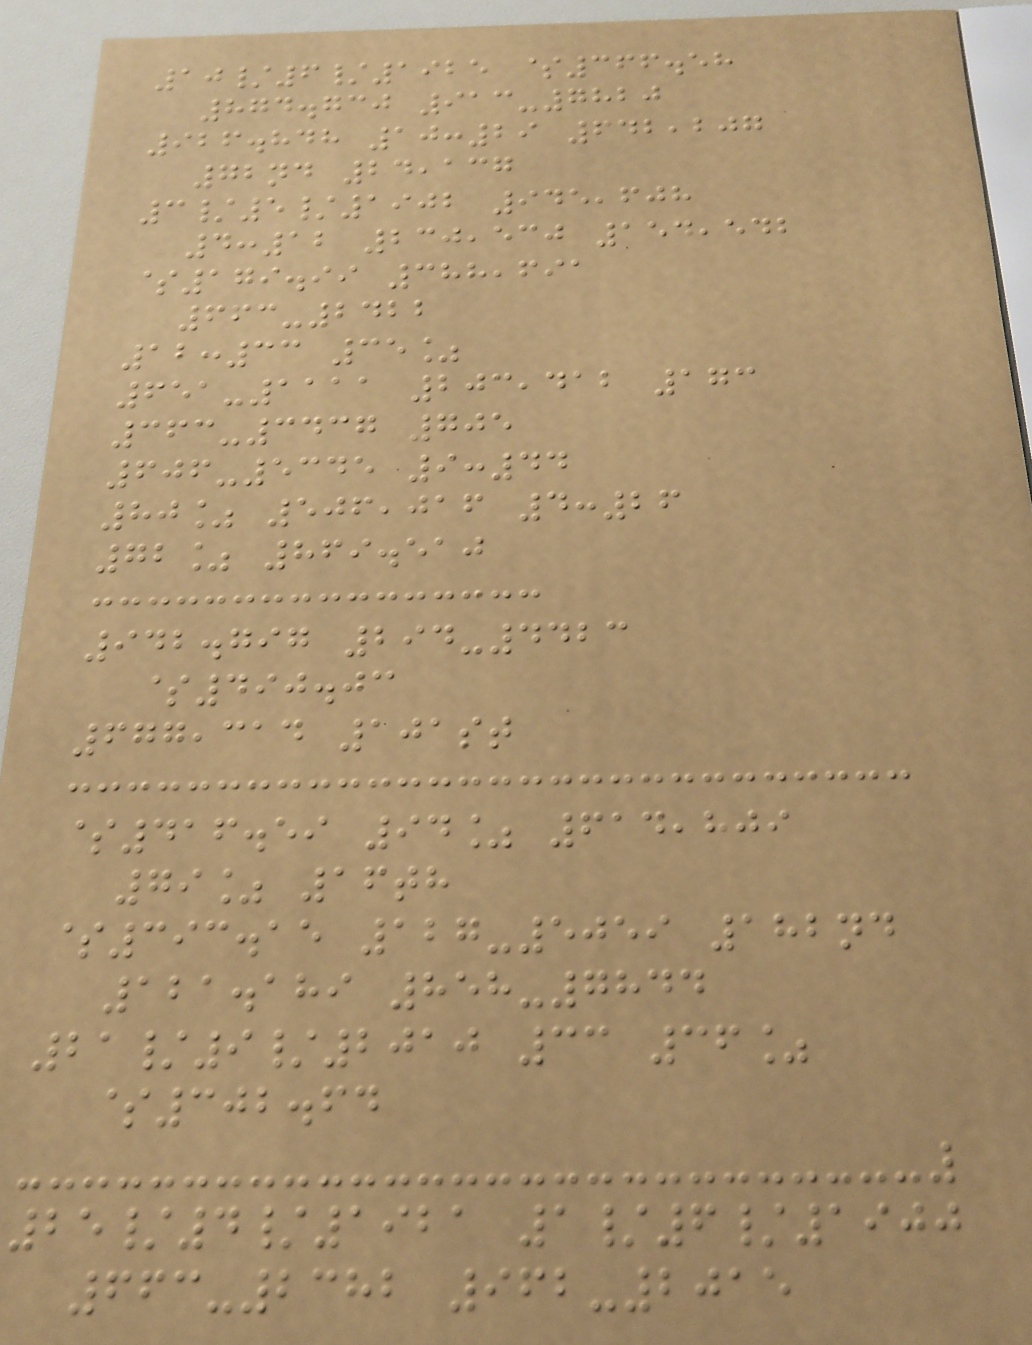10/6/1925 $366.58
874.730 913-7820
926.848 10:29 642,207
72nd 24,137
3/5/1902 945,608
4:12 230,530 154,542
$179.99 388,691
663-2422
12:33 35%
651-1111 203,412 173
363-3437 705
606-5345 9:44
80% 506,016 4:26
72% 869.510
942.797 294-4423
$490.03
677,314 101st
$416.59 94% 614,809
79% 16th
$393.15 127-5059 182nd
121.189 858-7844
21/9/2010 33 36%
$302.64
25/4/1921 1/6/1900
663-2382 962-2015
